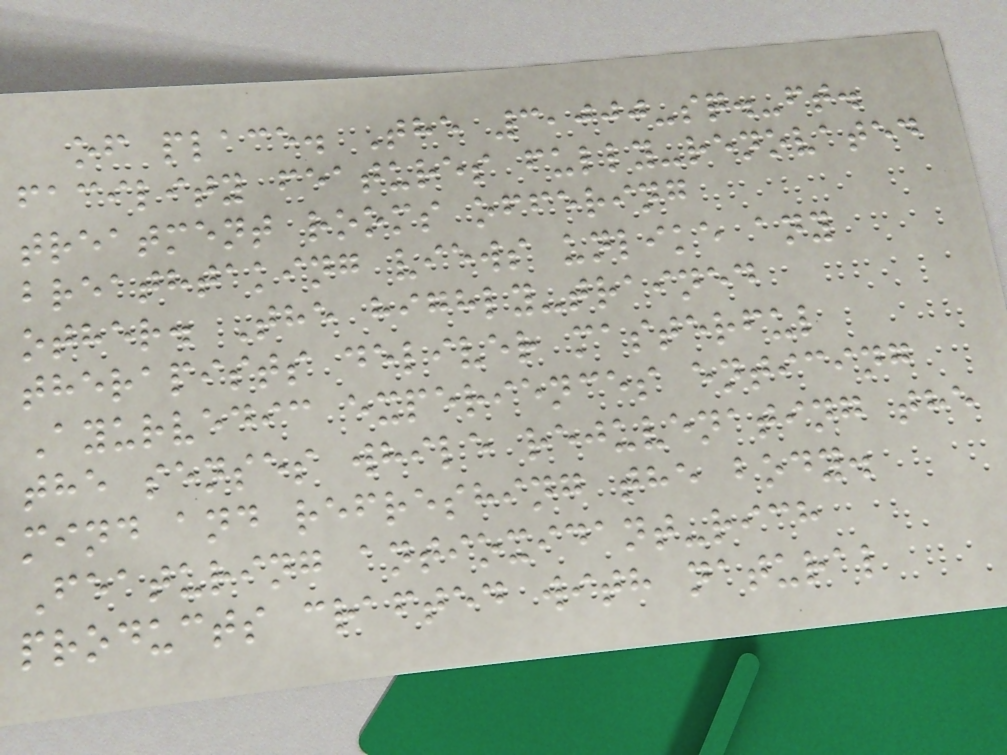of place. The 3,000-sq.-ft.
facility features fully-renovated
treatment rooms offering
breathtaking views unlike any
other. The highly-trained
therapists deliver masterful
Ayurvedic experiences enticing
the senses while rejuvenating the
mind and refreshing the body.
Featuring antioxidant-rich
products crafted with natural
